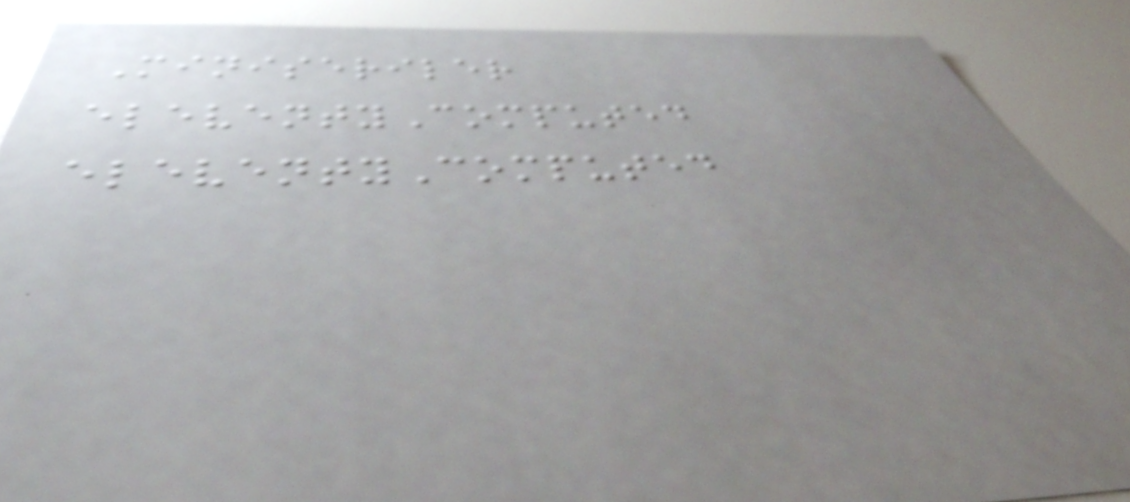Miniseriler
eleventyComputed
eleventyComputed
